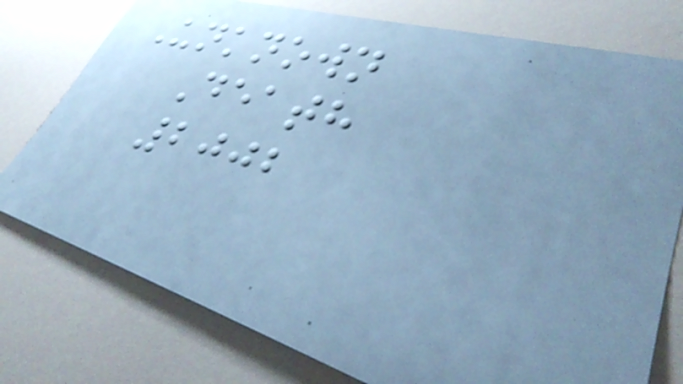Unknown
Death
2002
